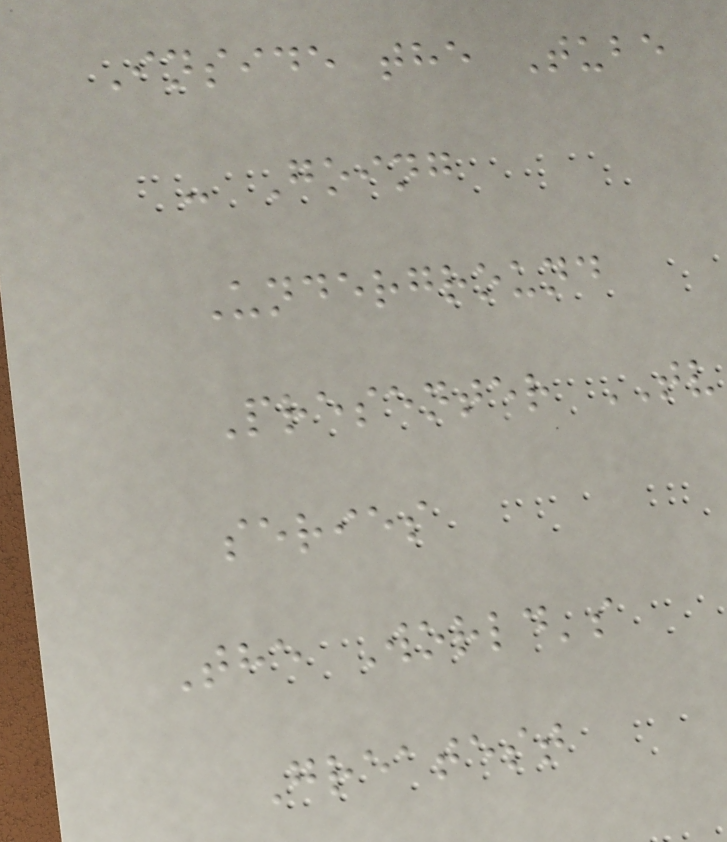Inside the Tube
- Going
Underground
Presenter TV
series
The World's
Greatest
